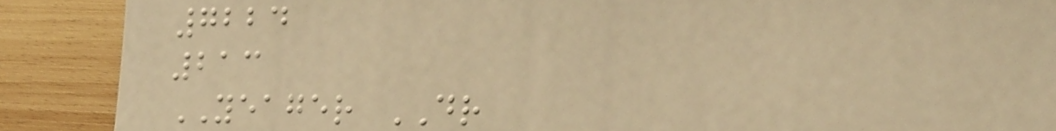7224
213
YEAGER DR
